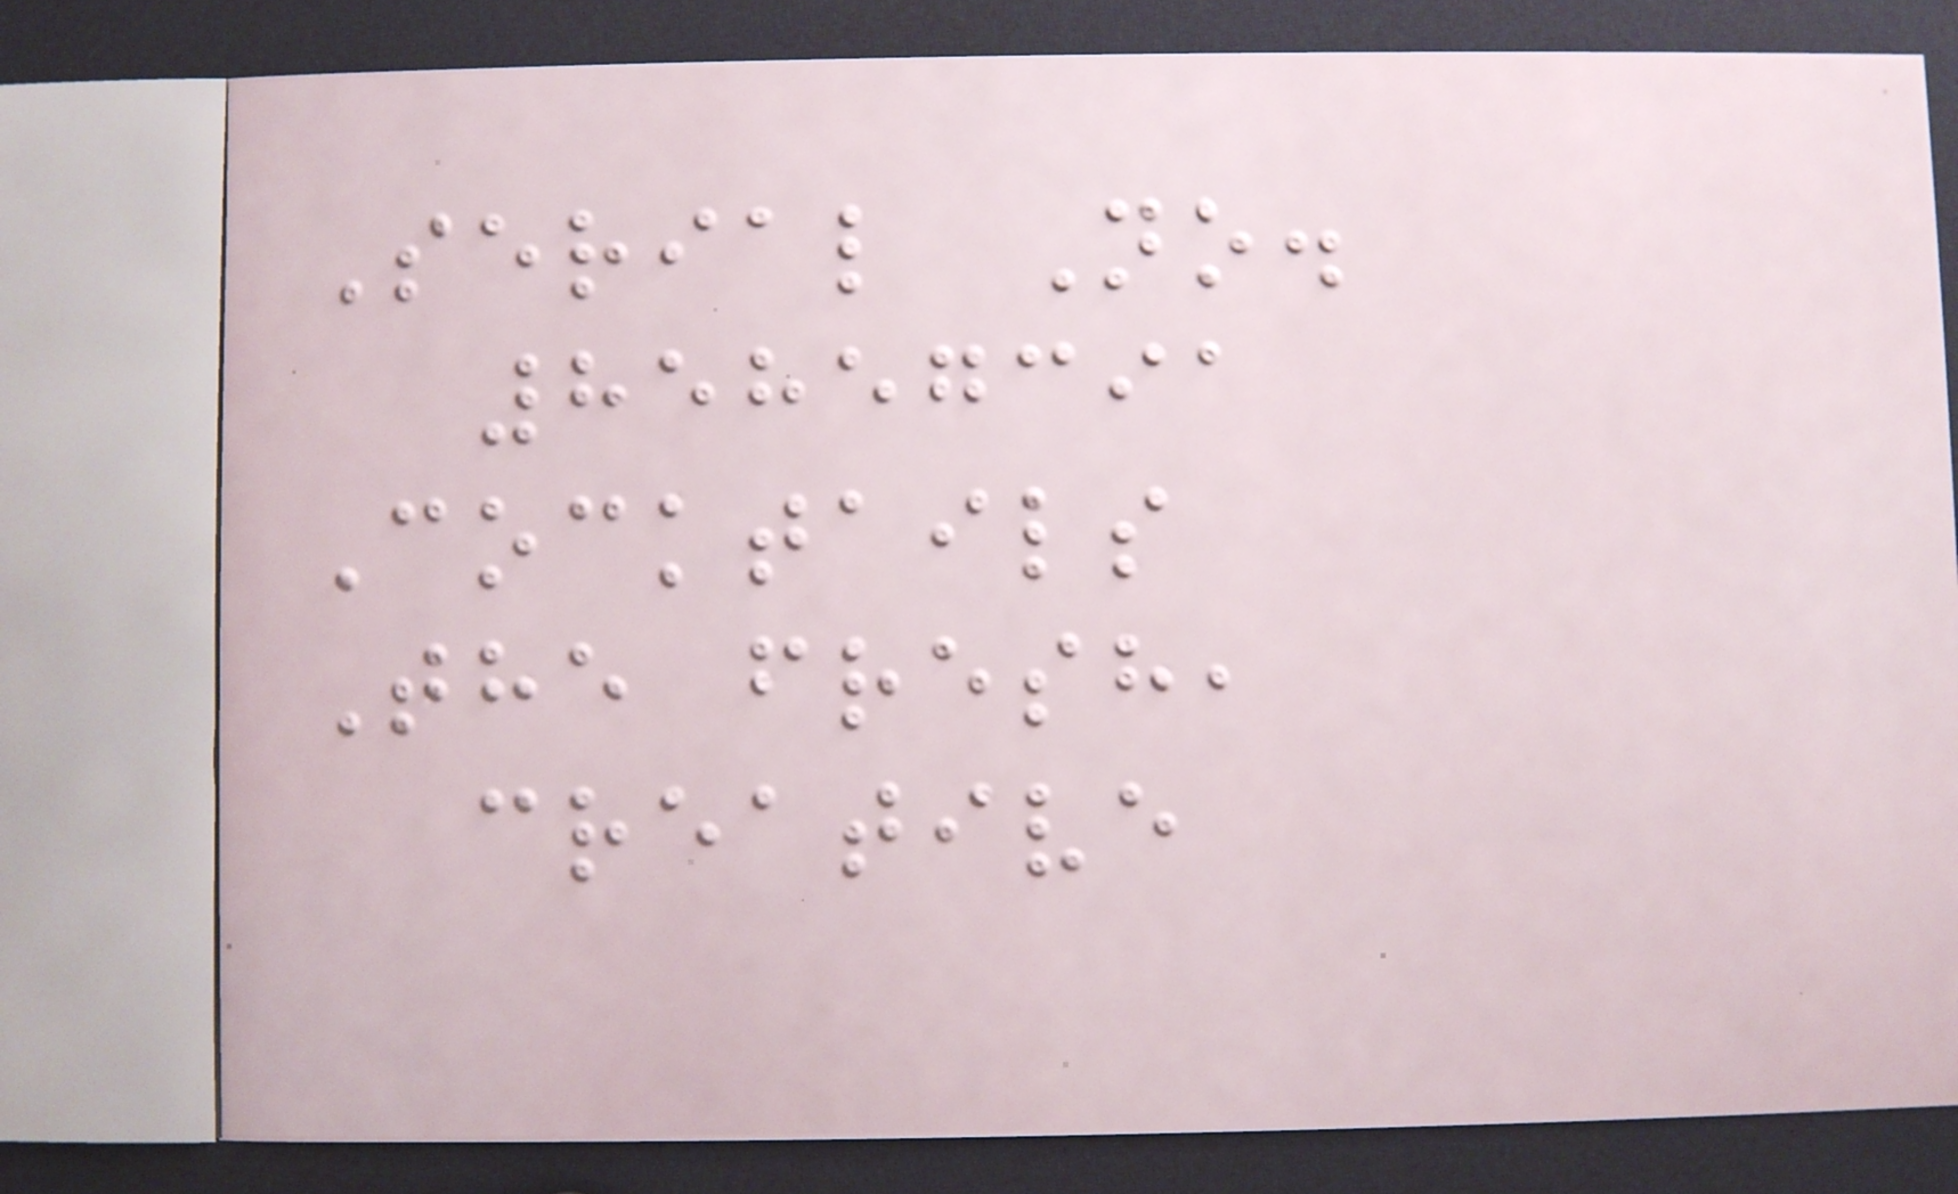Serial No.
85857391
Cocktails
The fresh,
creative
